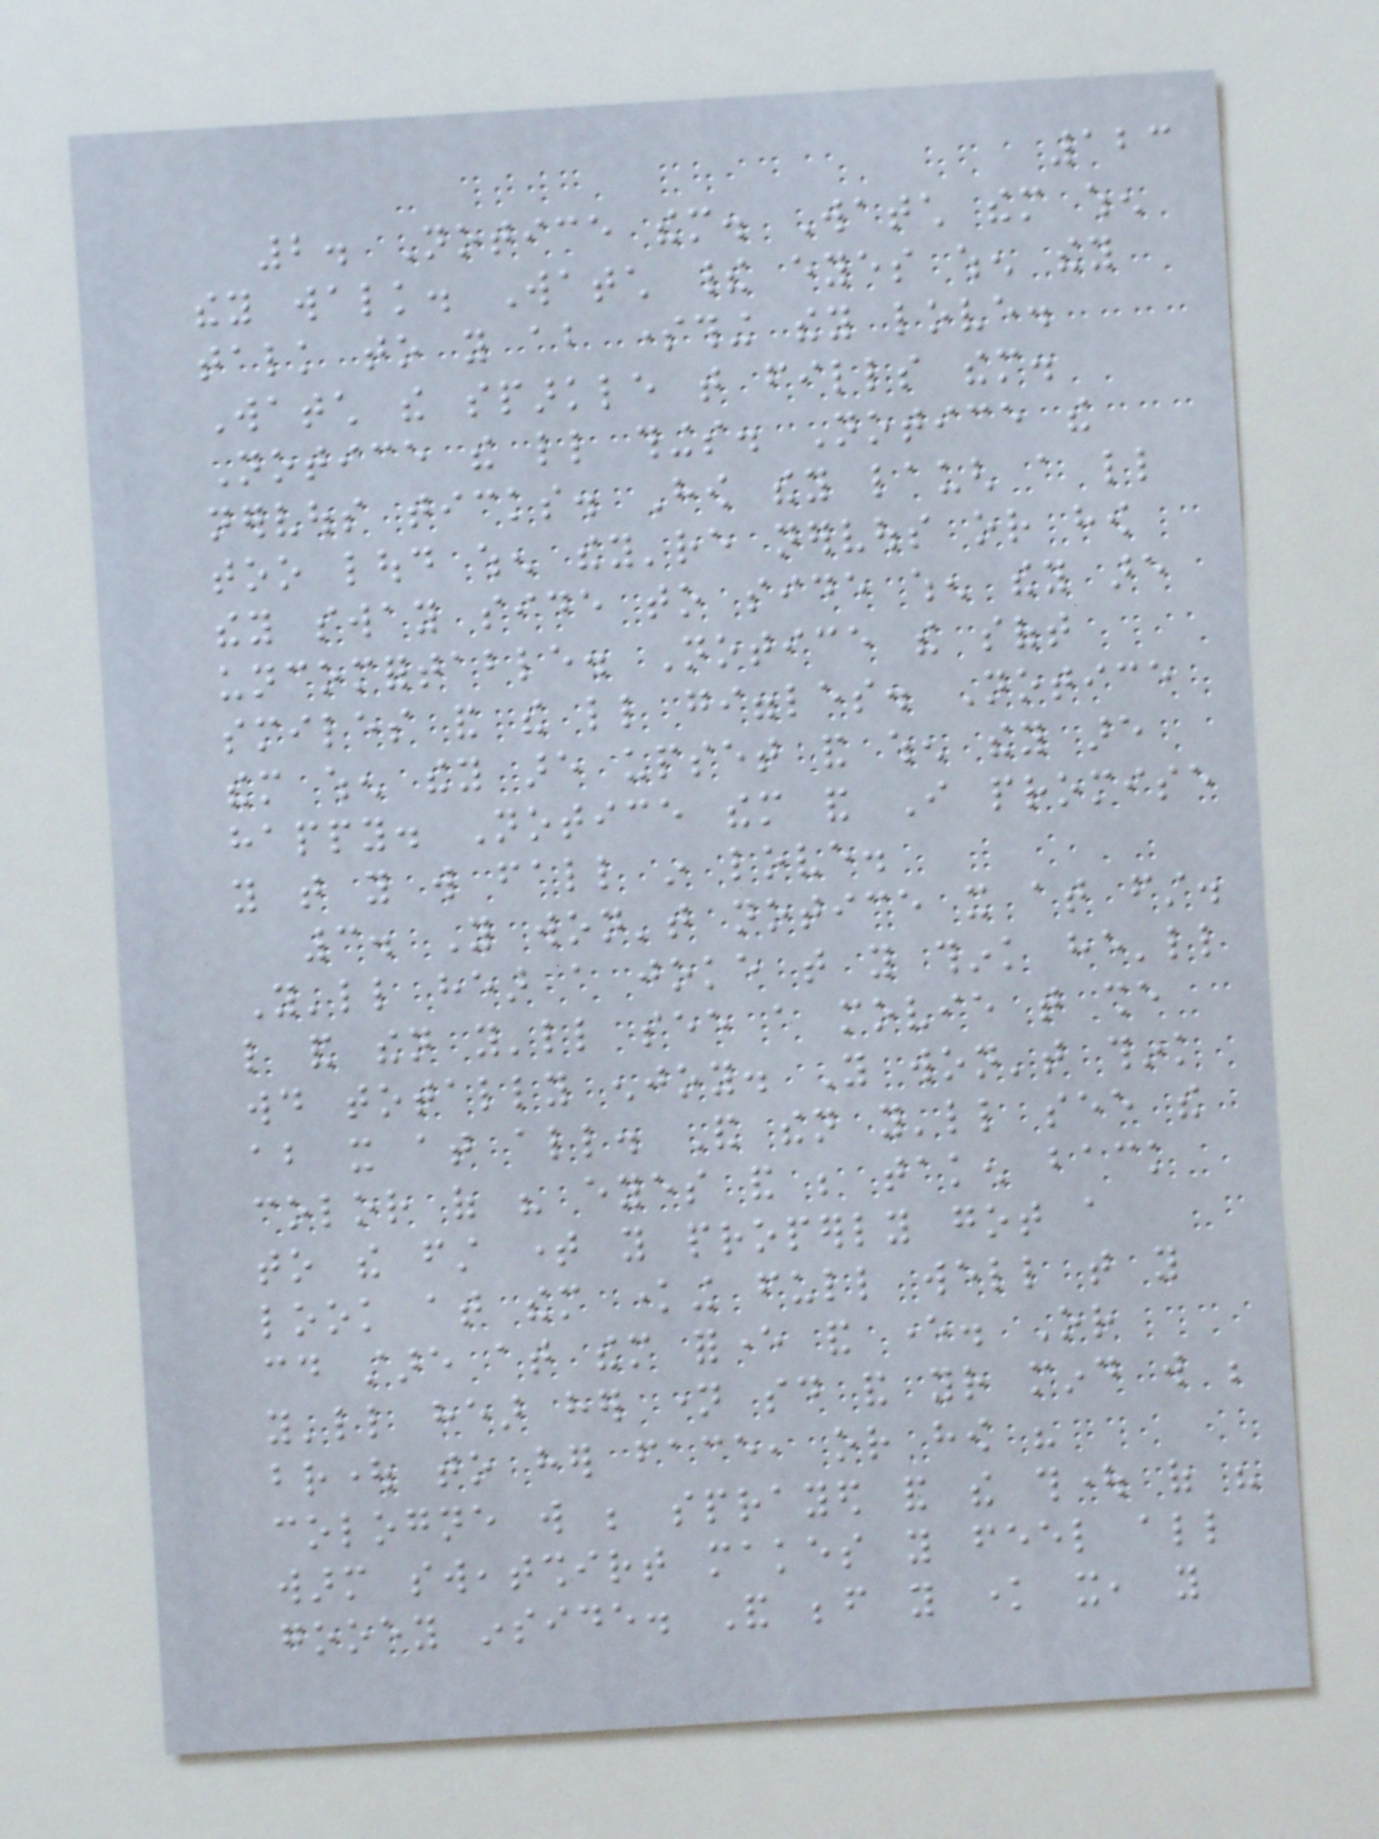123
2. Notice them. Watch them when
they walk. Watch their eyes when they
talk to you about something they love.
Watch the sparkle that fills them.
Notice the little things. Notice the
nervous ticks. How they laugh a little
too loud when they're nervous or how
they sway side to side when they are
uncomfortable. Notice the soft
smiles and the little giggles. Notice
them when they are upset and when they are
happy. Notice them and I promise
you that you will fall in love.
3. You won't notice it at first.
You'll hear a joke that you think he'll
like and then you'll see a movie that she
would totally enjoy. You won't think
about it at all. And then you'll see the
color of his eyes and be taken back
to the first time you properly got a
look at them knowing full well that you
could stare at them forever and ever. Or
you'll hear her name said and your mind will be
brought to her face, or how his
cologne will be sprayed and the thought of his
warm sweatshirt makes you feel all
gooey inside. And before you know it, you
